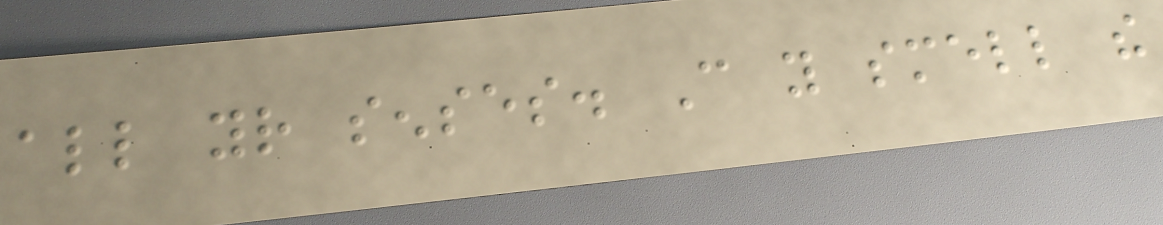all your senses. Can you smell the
